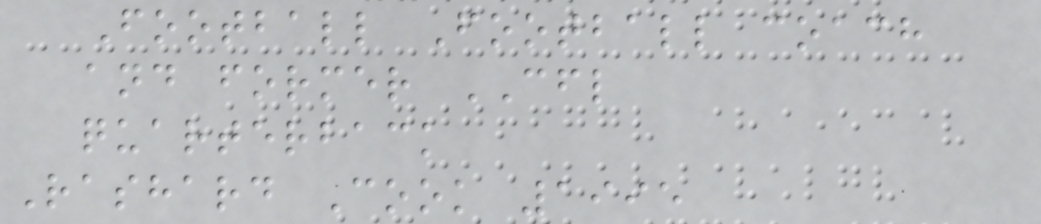Football Football coach
and former CFL
quarterback
Rashard Cook 1995
